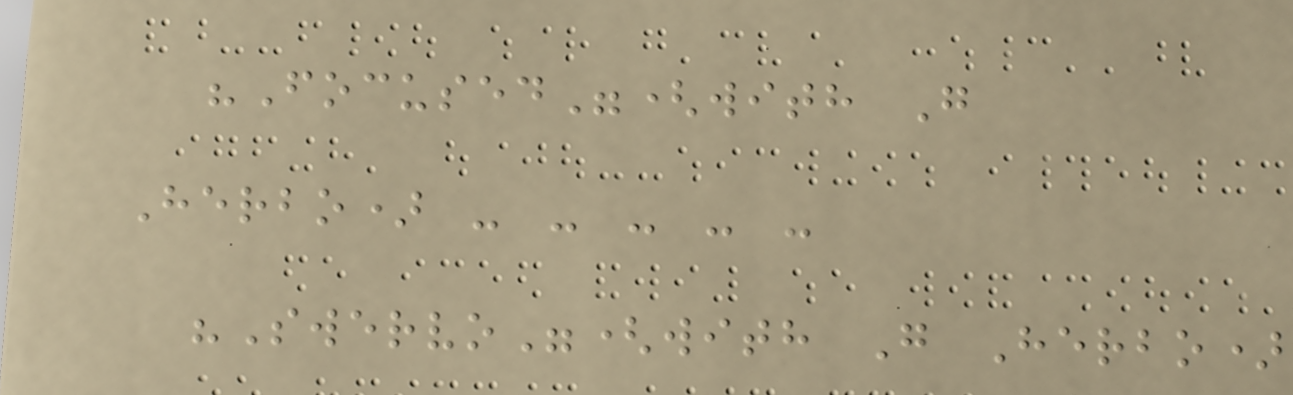"Focused"(with G
Herbo) - - - - -
"Swervo"(with G Herbo)
